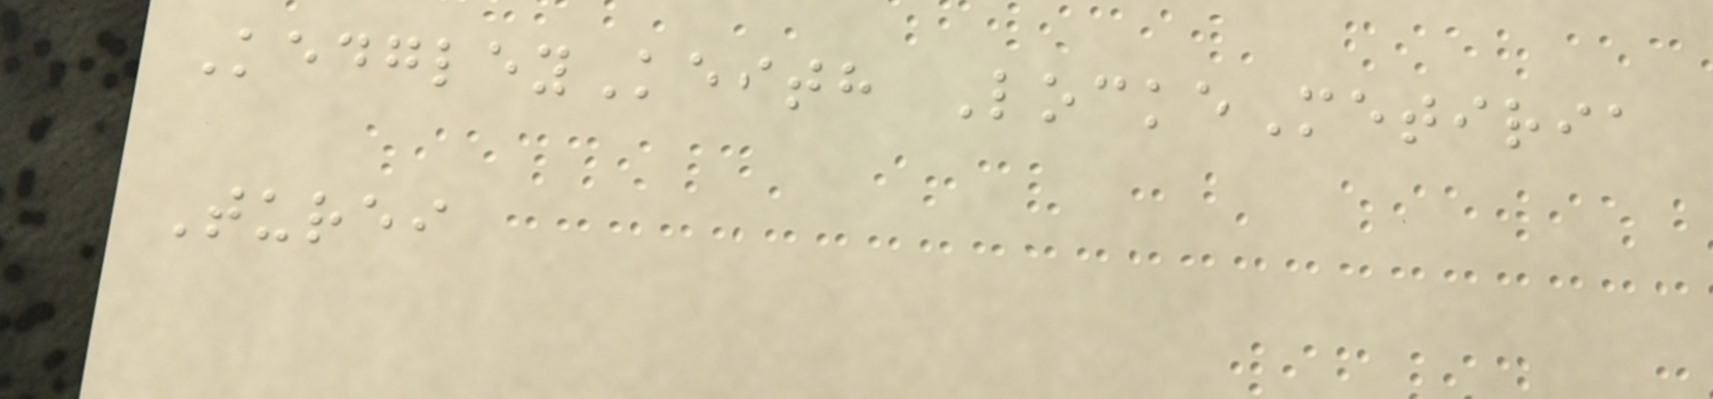KedgleyKeith LockeMetiria
Turei
